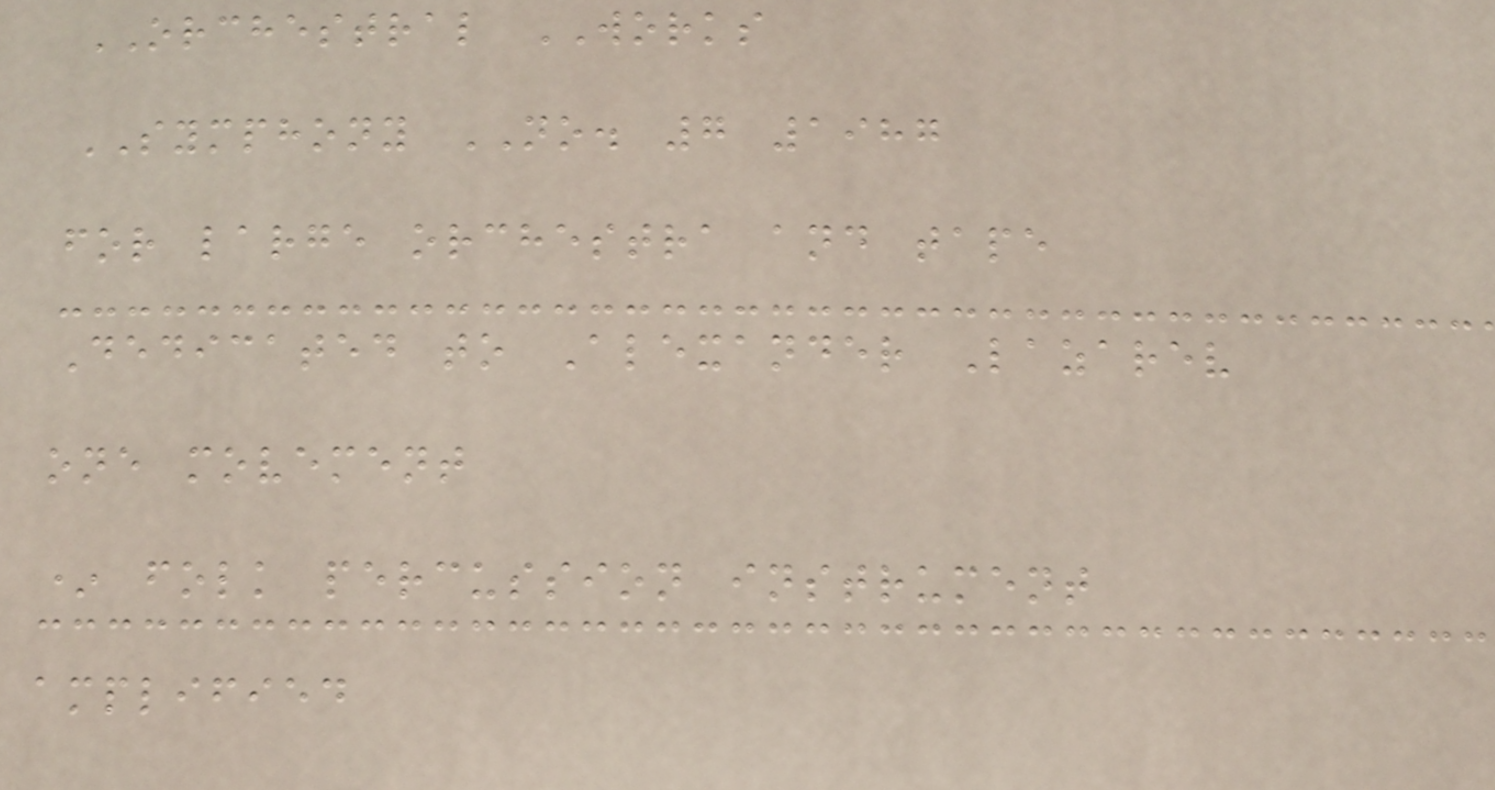ORCHESTRAL WORKS
SYMPHONY NO. 7 1987
for large orchestra and tape
Dedicated to Alexander Lazarev
one movement
* folk percussion instrument
amplified
